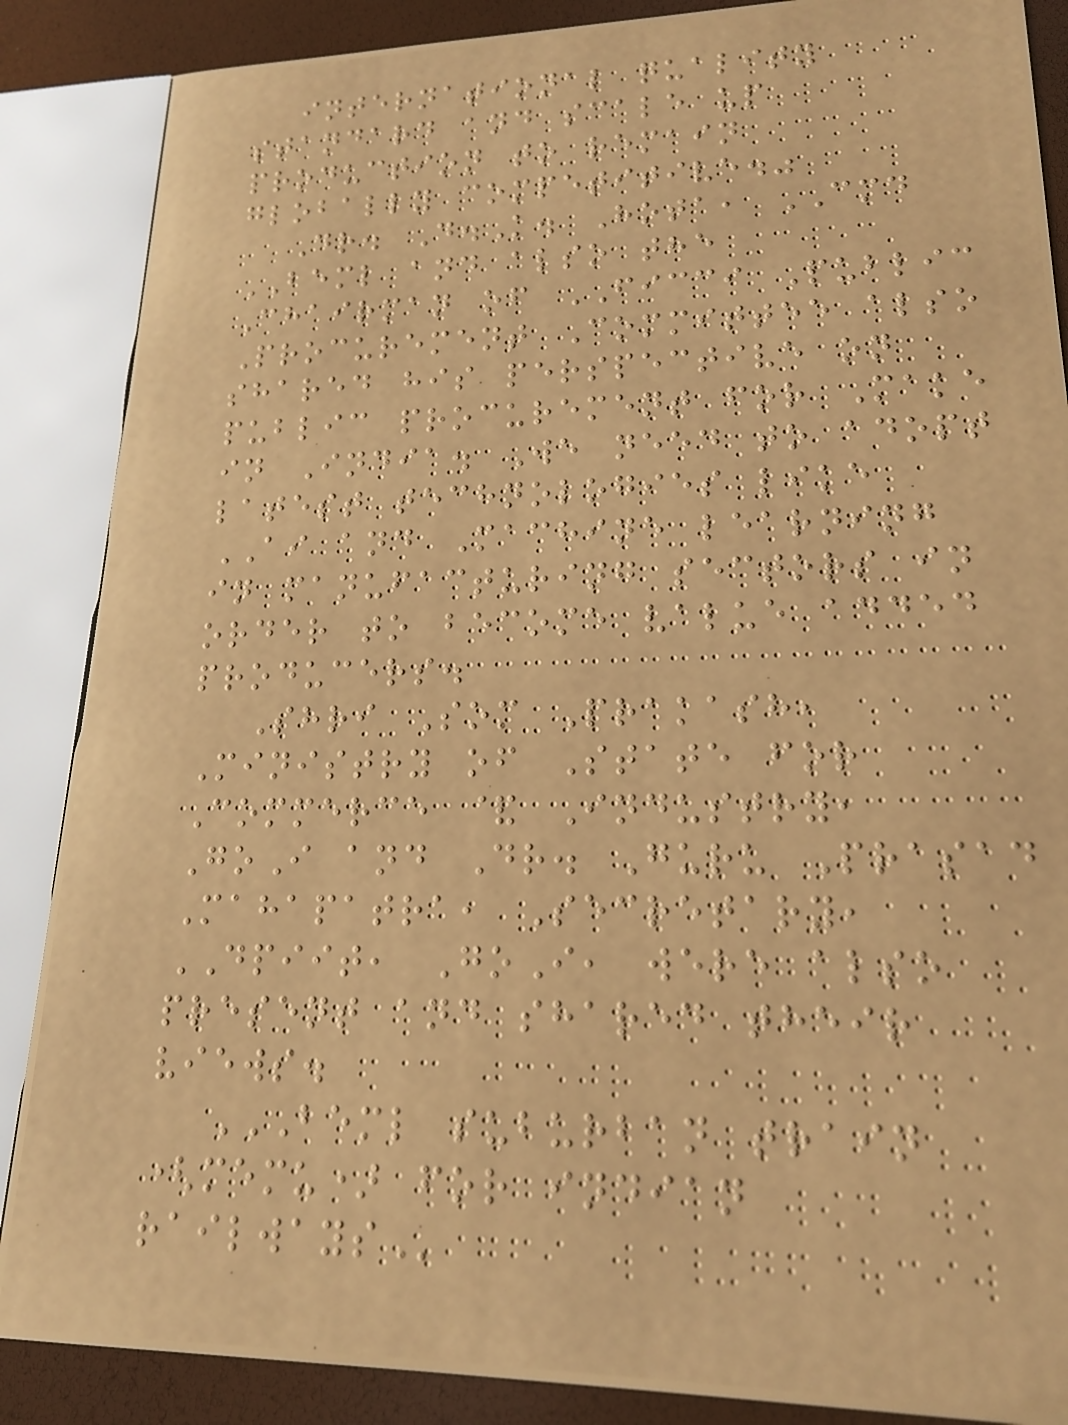international quality
standard and scale up
production to remain
globally competitive."
Dr. D.K. Hota, CMD
BEML and also the
Chairman of FICCI Public
Procurement Committee also
shared his perspective on
public procurement for Make
in India. We need to adopt
latest technologies like
AI and Machine learning
in manufacturing sectors in
order to become value added
producers.
Shri Som Prakash,
Ministry of State for
Commerce & Industry,
GoI and Dr. Guru Prasad
Mahapatra, Secretary,
DPIIT, GoI, were also
present and shared their
views.
BEML SUBURBAN TRAIN
(MEMU) FOR INDIAN
RAILWAYS
